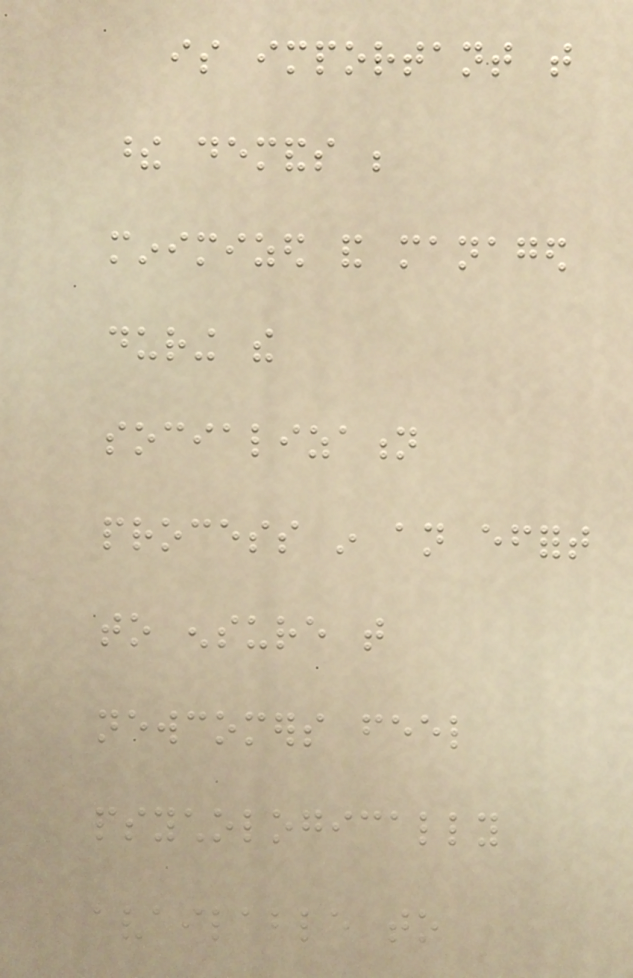is important that
these demands be
minimized and managed
during the
socialization
process in an effort
to ensure that
newcomers feel
psychologically
available to
